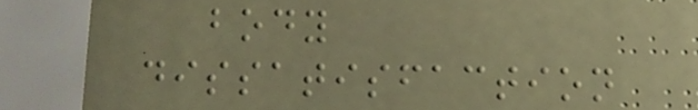body
dissatisfaction
